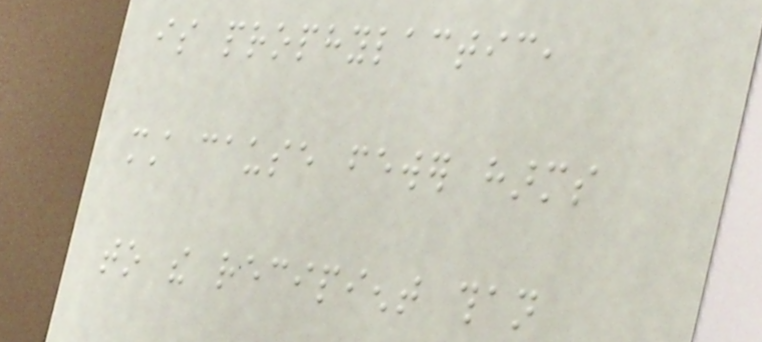is prophylactic,
must cause fewer harms
to the recipient than
